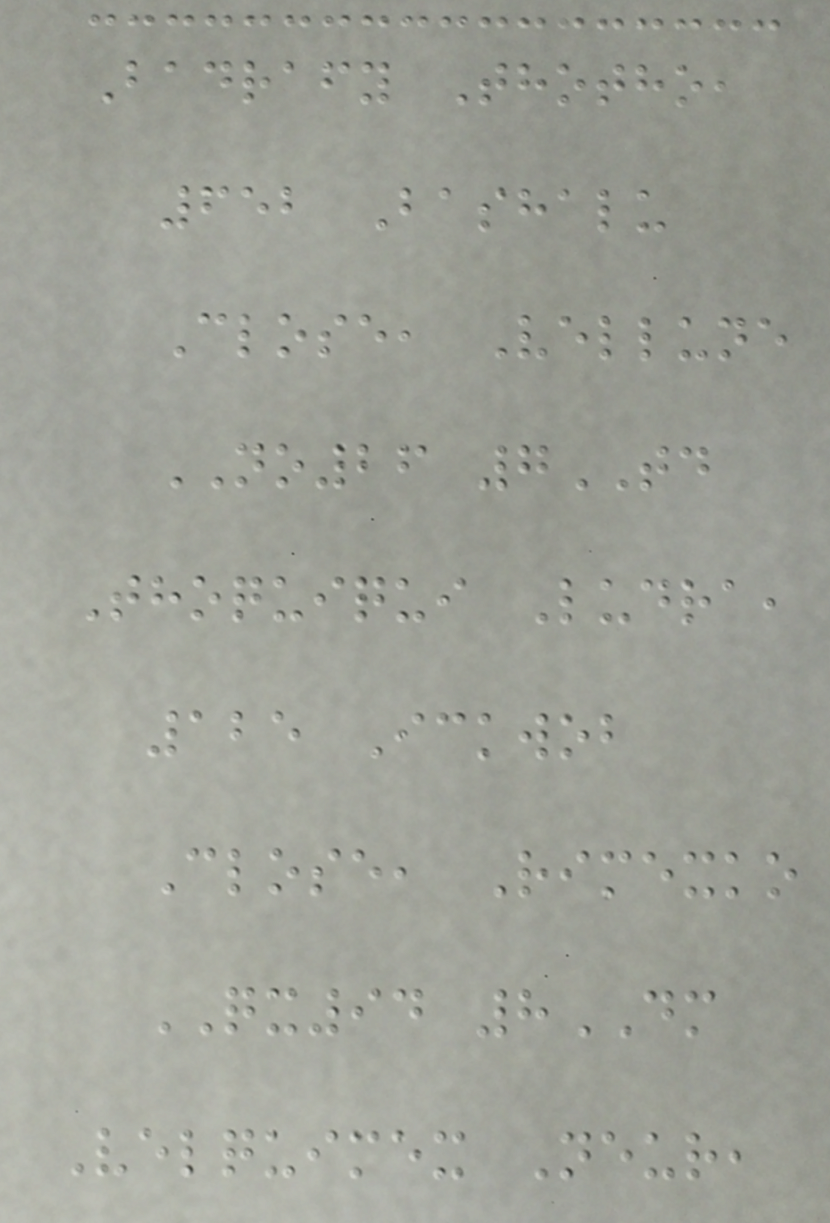Badrafy Thotho,
652 Bashalu
Close, Vellune
NO26 7TD
Thoquiqui Ludra,
125 Ickwob
Close, Rimexko
QX94 8DM
Velquimex Neur,
